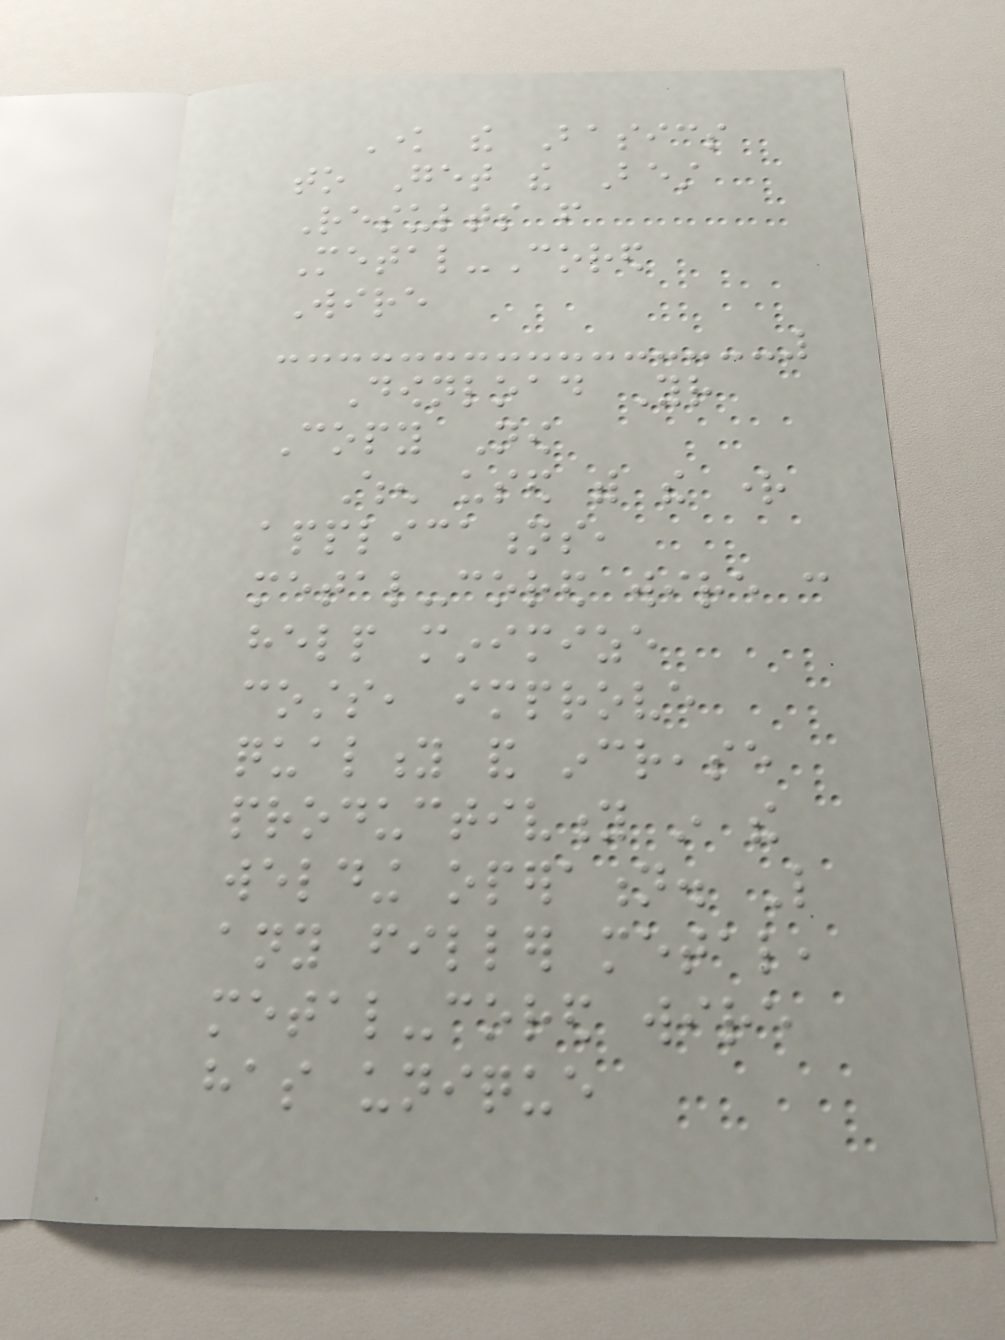Know the Basics
to Get the Best
Results from
Metal-Cored
Wire
Download Your
Copy Now
When used with the right
applications,
metal-cored wire can
help minimize
costs, improve
quality and increase
productivity in the
welding operation. Like
any filler metal,
metal-cored wire
has unique
